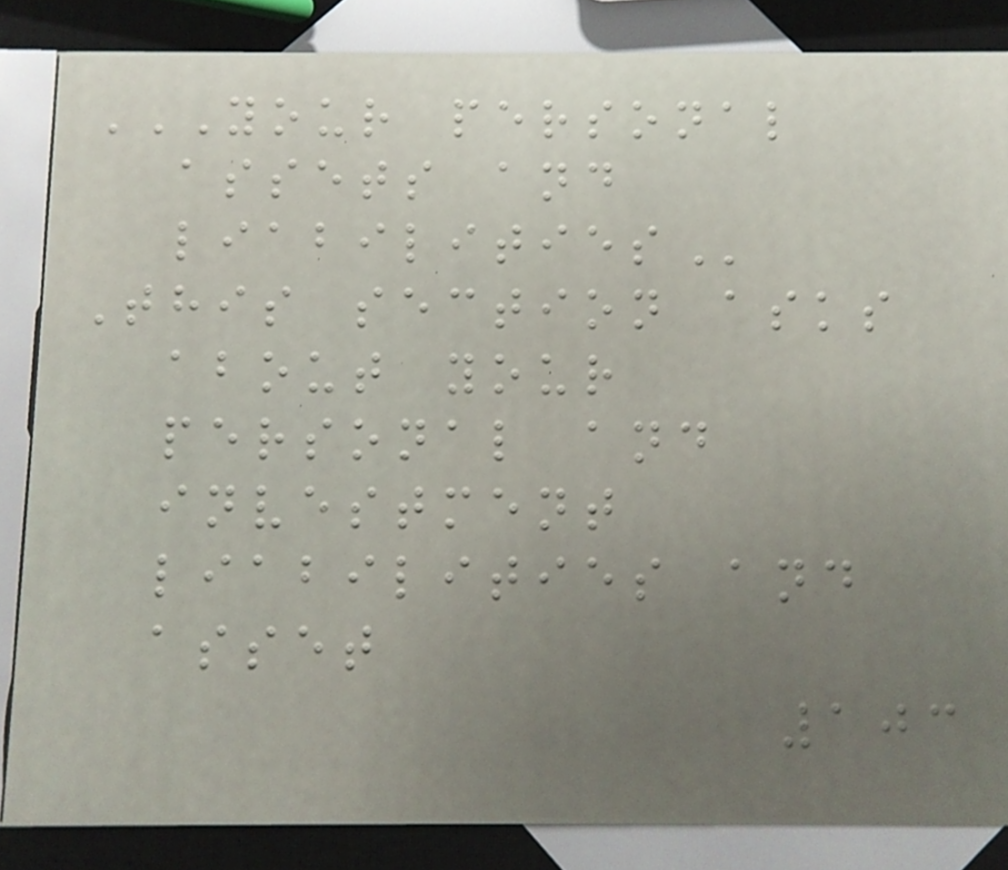YOUR PERSONAL
ASSETS AND
LIABILITIES
This section asks
about your
personal and
investment
liabilities and
asset
103
